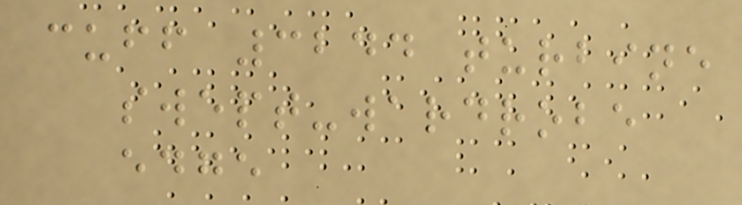cuff 3244 turbine
swept-wardrobe
edge
